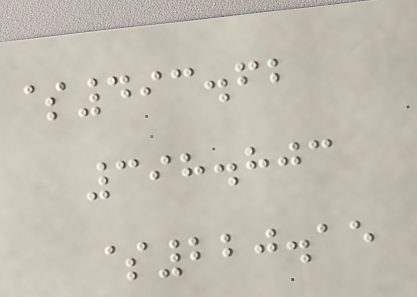$493.62
398.803
$220.15
